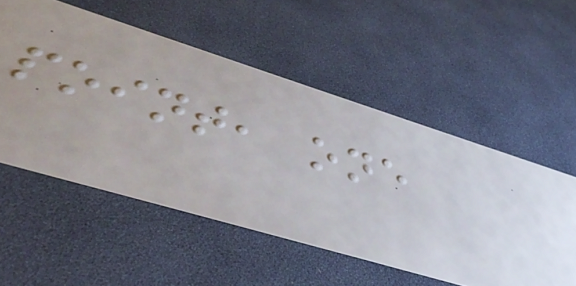point, one
